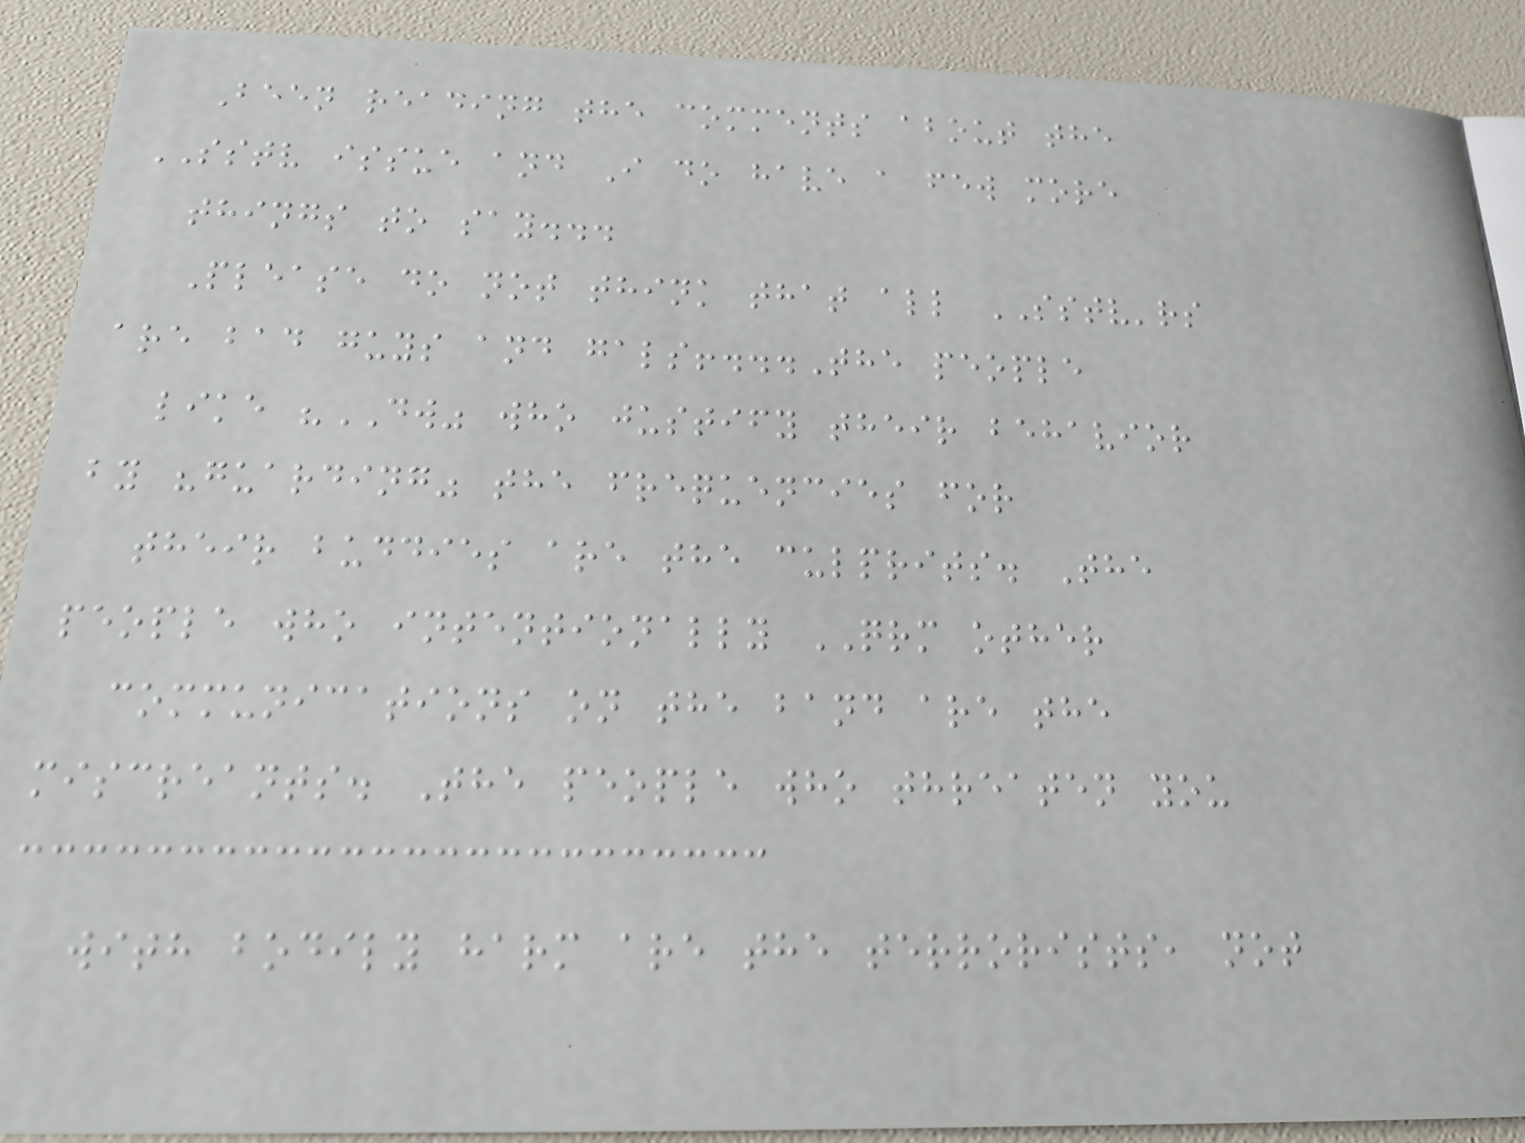Been reading the comments about the
SSTV issue and I do have a few more
things to say...
Please do not think that all SSTV'rs
are bad guys and gals!...The people
like "DW" who justify their behavior
by "guarding" the frequencies for
their buddies are the culprits. The
people who intentionally QRM other
communications on the band are the
miscreants. The people who threaten you
with bodily harm are the terrorists, not
